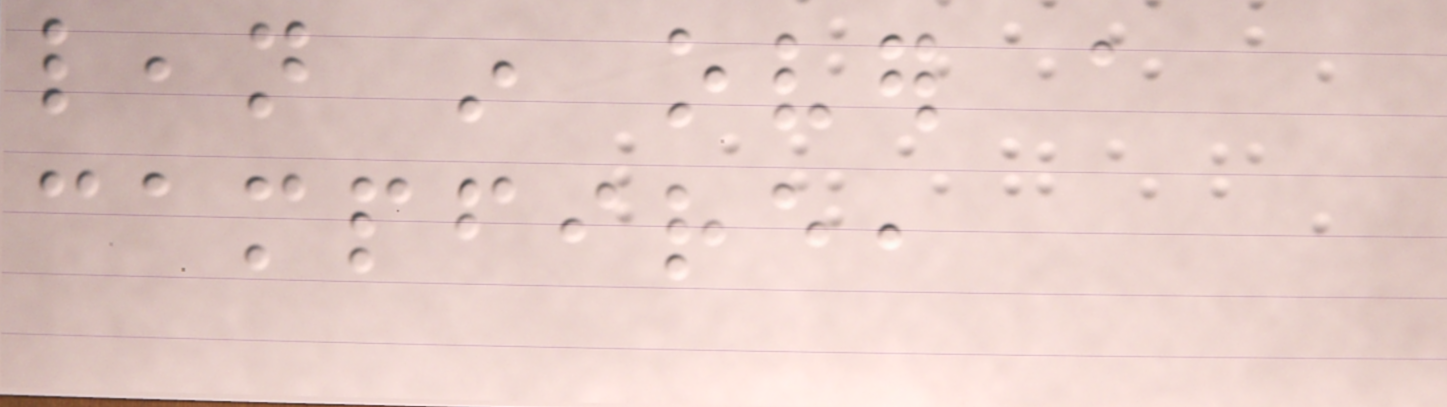lean in over a
campfire,
